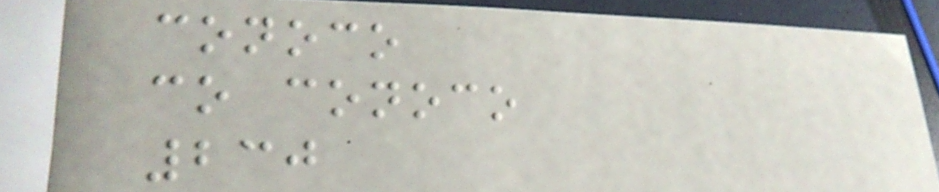conoco
co conoco
230
